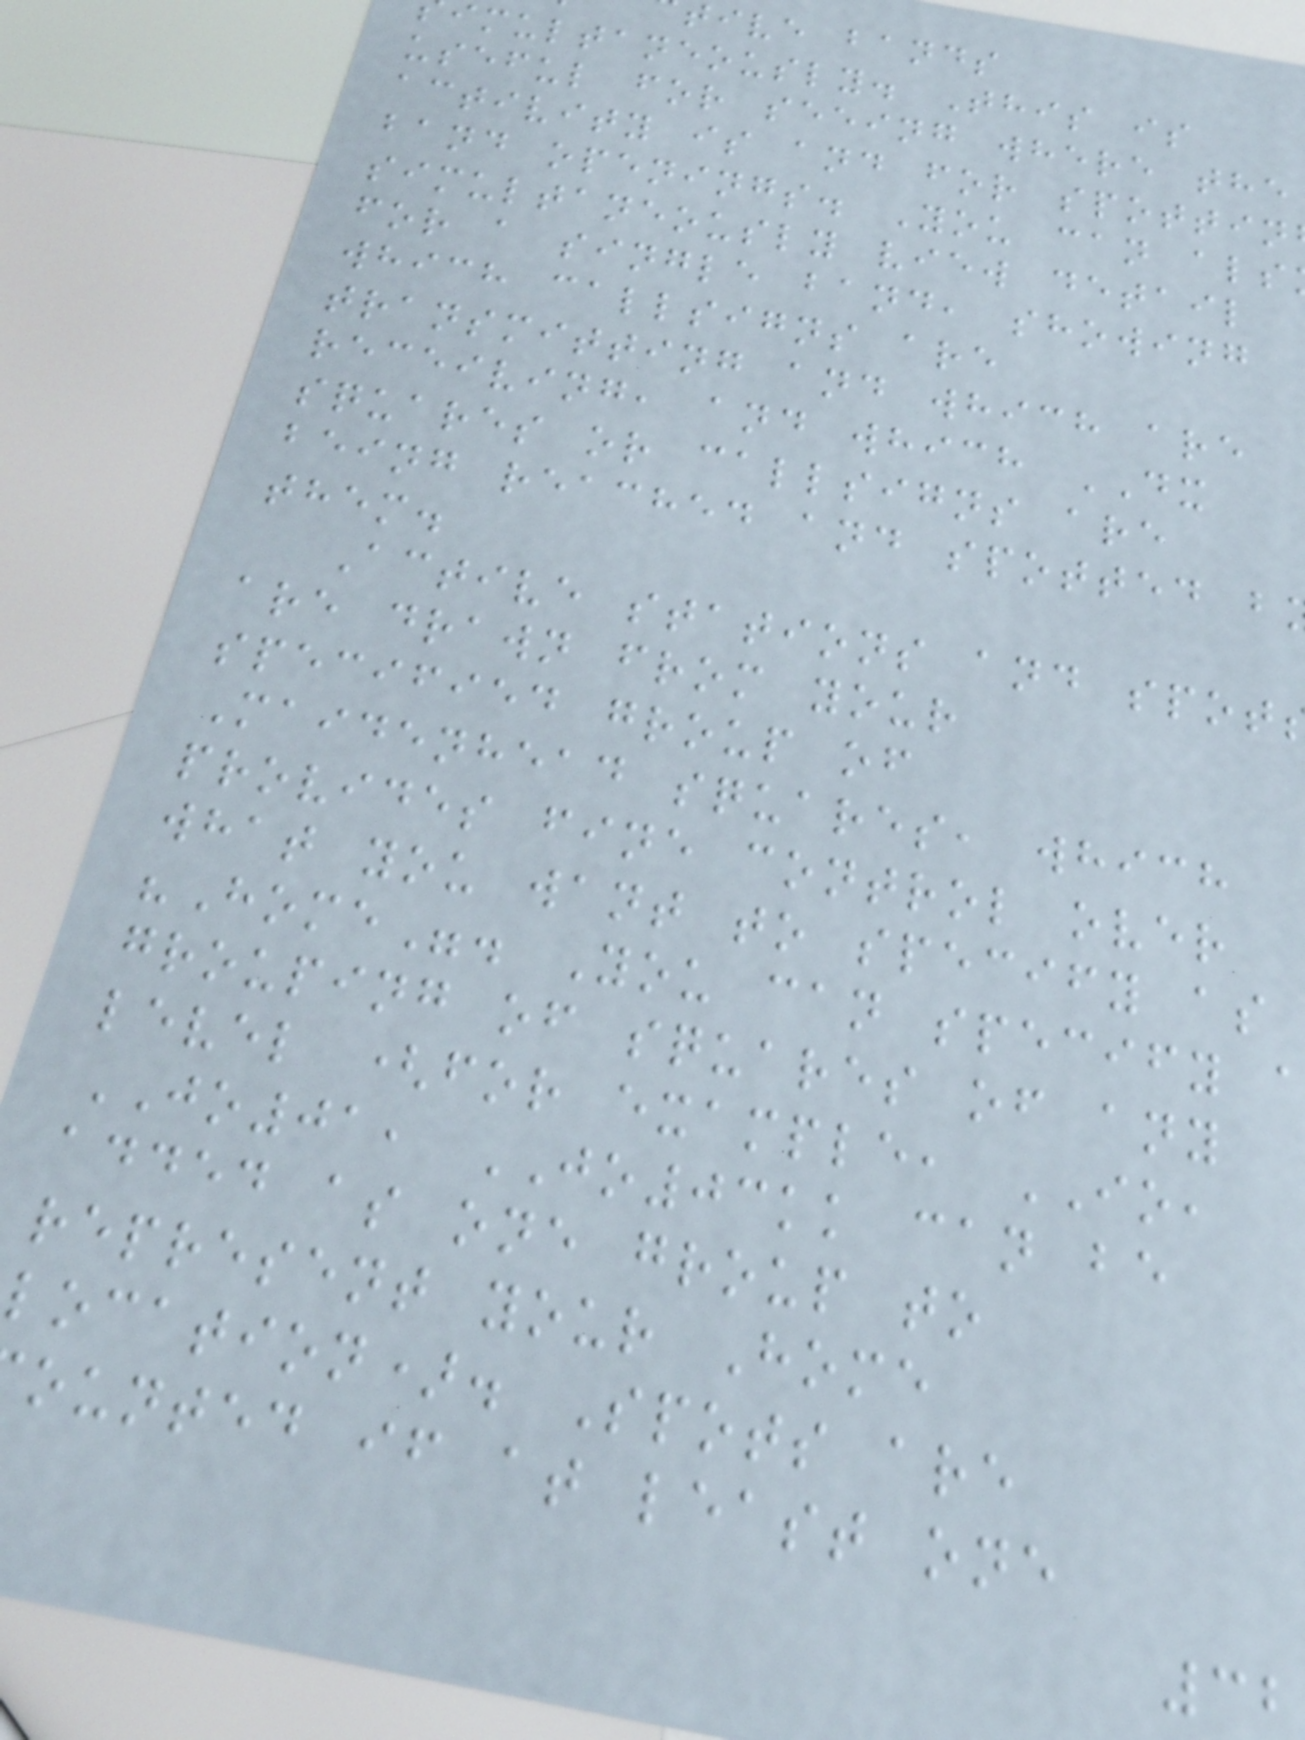ive bands
multaneously. This is
useful for seeing where the
activity is and for spottin
band openings. You can als
simultaneously view detail
for a single band, showing
which callsigns are
transmitting and which are
receiving, and which DX
squares or callsigns are
being reached and spotted b
them.
Active stations and spot
are drawn from your
specified group of
Maidenhead squares, which
provides fine control over
what you want to specify as
"Home". You can specify
grouping of squares of any
level (for example, IO,
JO01, JO03kk can be
added as one group to
represent your Home
location). Spots are
ounted if at least one
32
